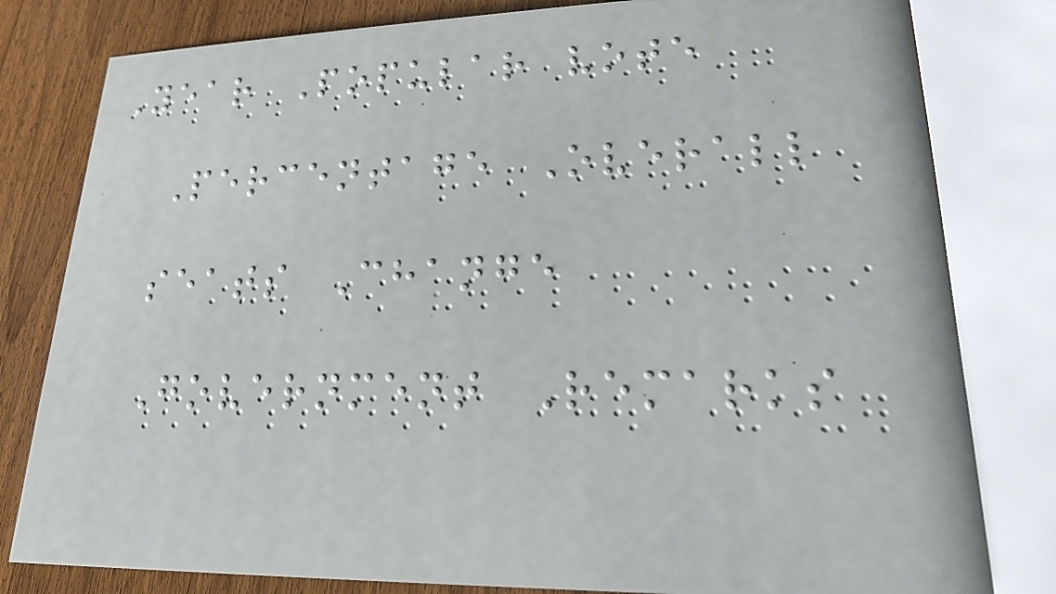Year Popular vote
Percentage Overall
seats Change
Government Remarks
